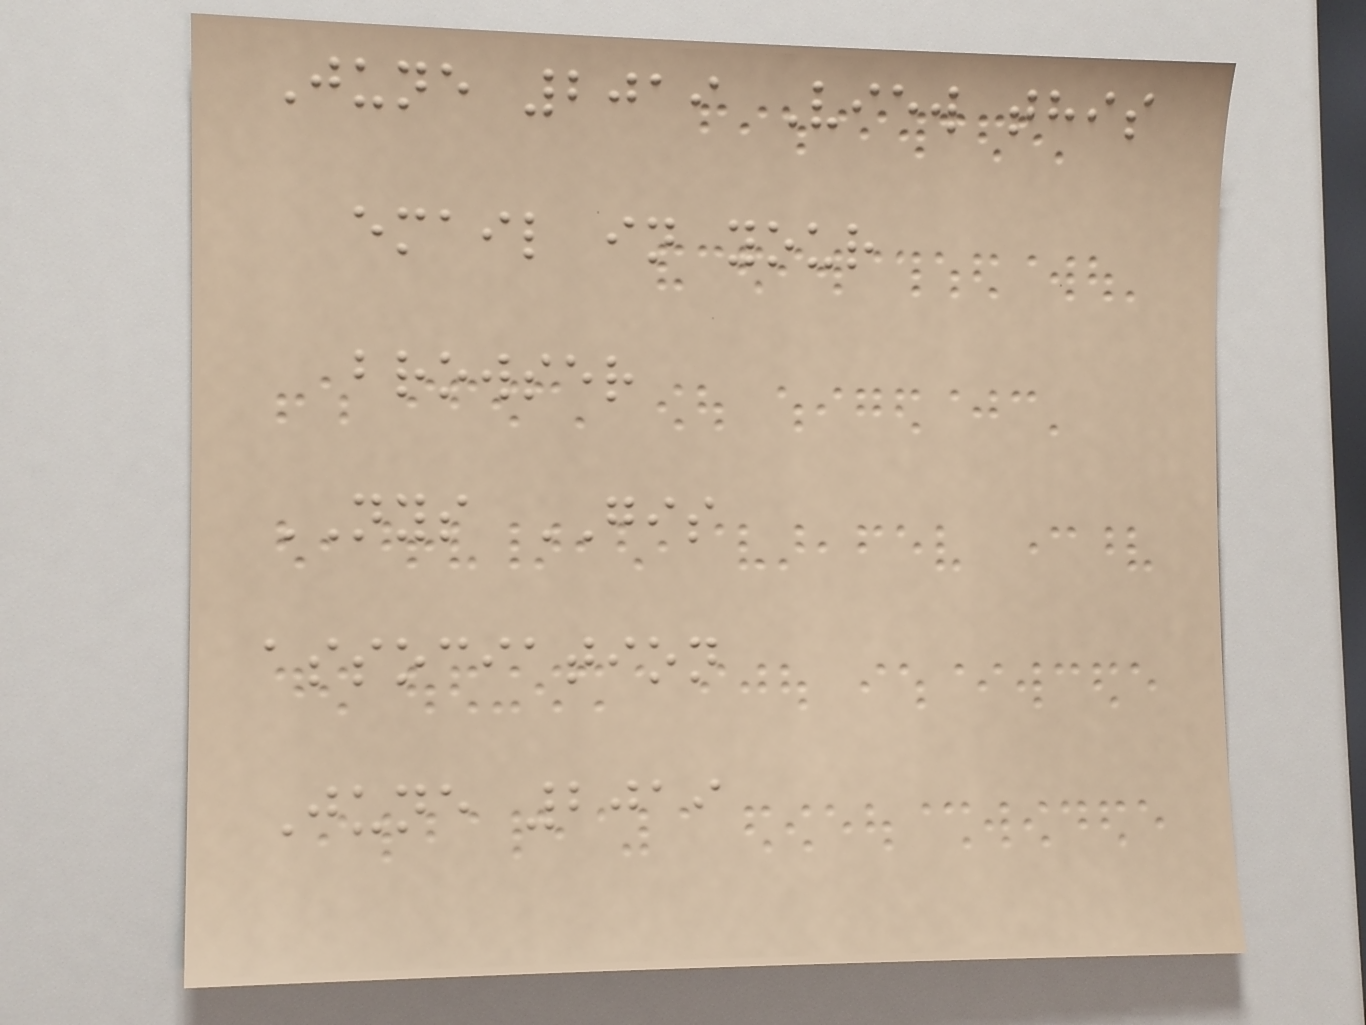June 2019 View this
email in your
browser
NYS GIS
association
June 2019
